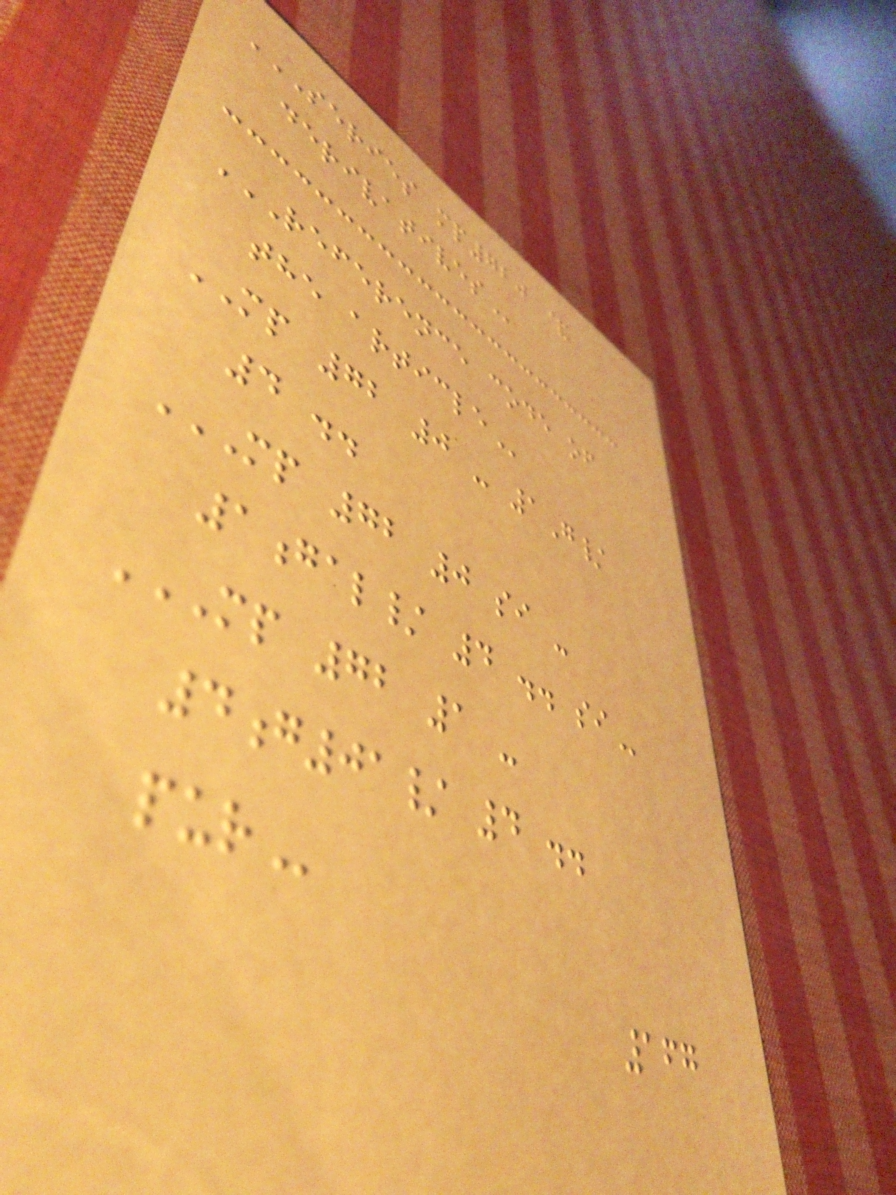SERIES MP720 &
DERIVATIVES
REFERENCE CODE OF
THE ARTICLE
MP 72 0 - 1G/
4 ..
MP 72 0 SI -
1GAL/ 4 .. SI
MP 72 1 -
4G01/ 4 ..
PUR
167
